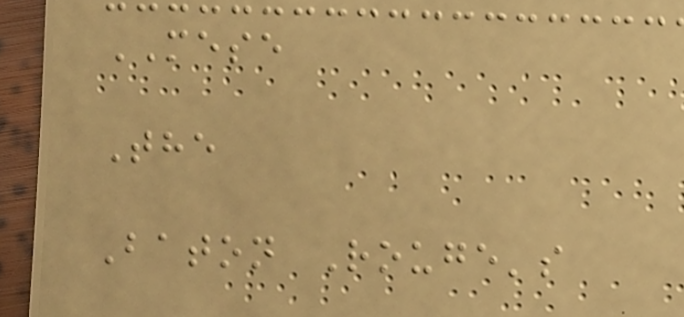MESE
The
Baton Rouge's
